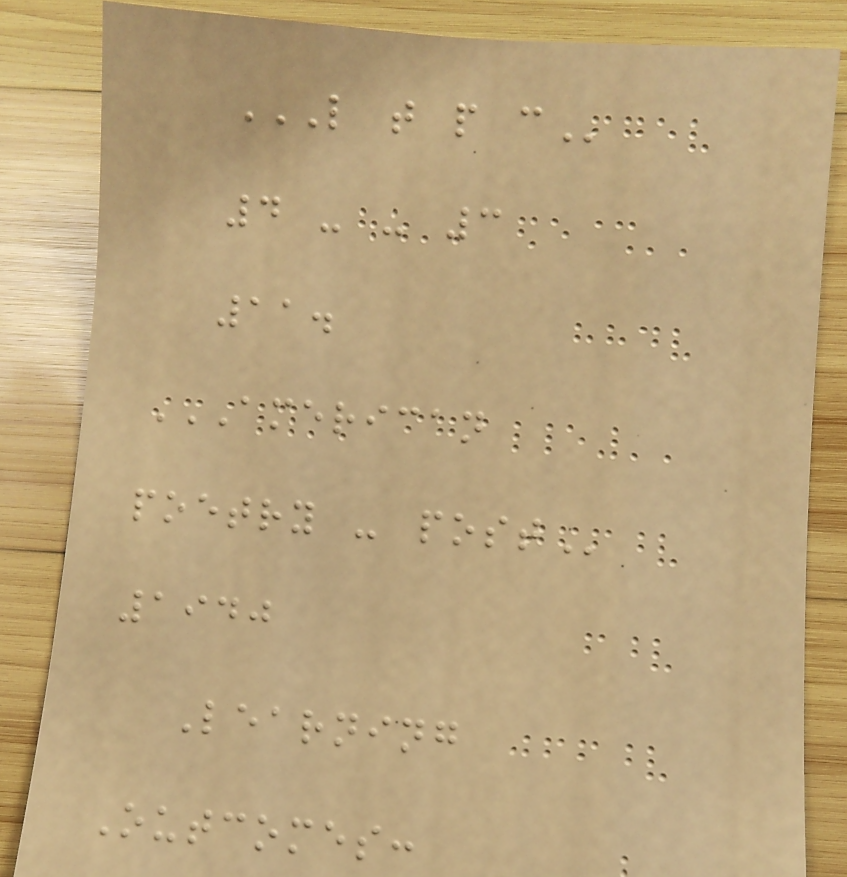L T P C
4 - - 3
11.
AMERICAN
POETRY - POST
1940
Learning
Outcomes:
